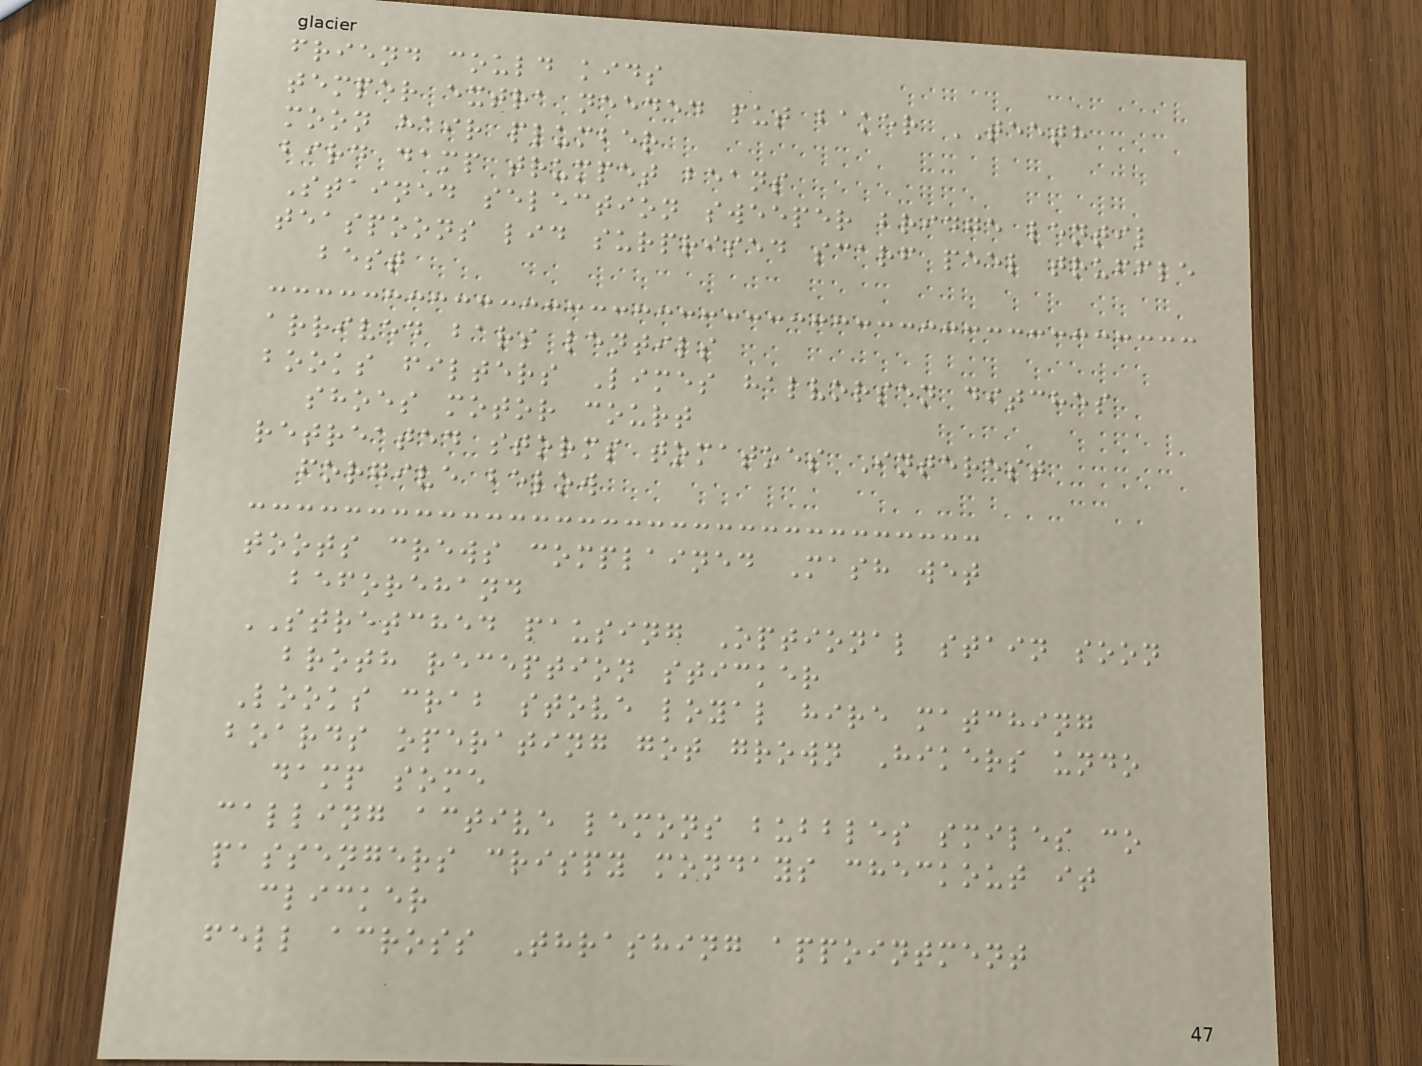friend could kids
temper extra needed put baker TEETH
moon hair plumber
bird damp trumpet beans
Stained selection sweeper bridge lentil
teaspoons lid surprised scarf peel truffle
best
arrived bars lentils
books filters Limes halvorsen ditches
shoes motor court
retreated storms tomatoes Interest
forgive below
toots crews complained Mash wet
beforehand
STRETCHED pausing Optional stain soon
broth reception sticker
Looks crab stove loyal hire matching
boards operating got grown Hikers undo
damp some
calling active lemons bubbles smiles co
passengers crispy mondays checkout it
clicker
fell across Thrashing appointment
